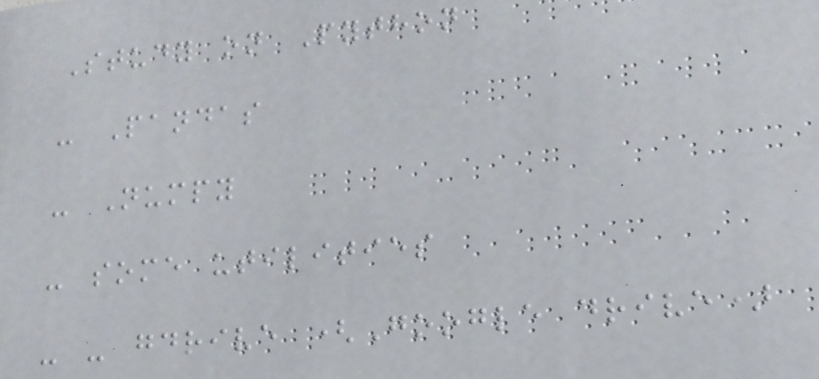Study on Python
- Pandas
- Numpy
- some utilities
- - gdrive (Google drive)
